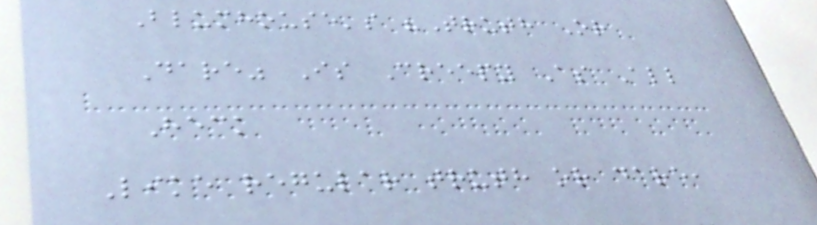Blumhouse's "Truth Or
Dare" Is Creepy As All
Heck
Like regular truth or dare,
